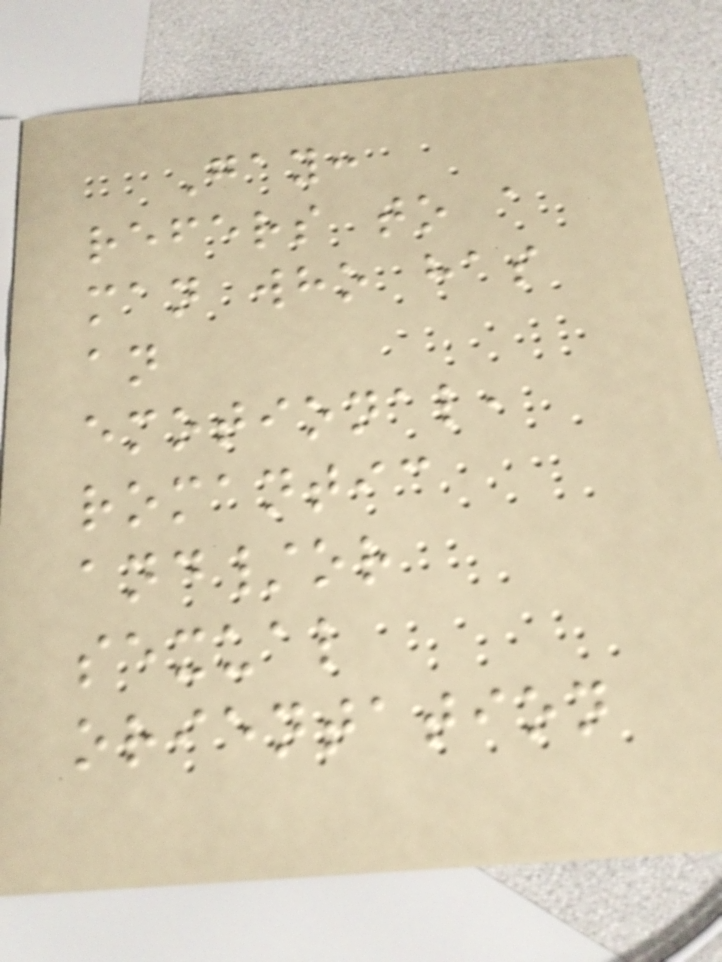Gay:
refers to a
man who has
an
emotional,
romantic
and/or
sexual
orientation
